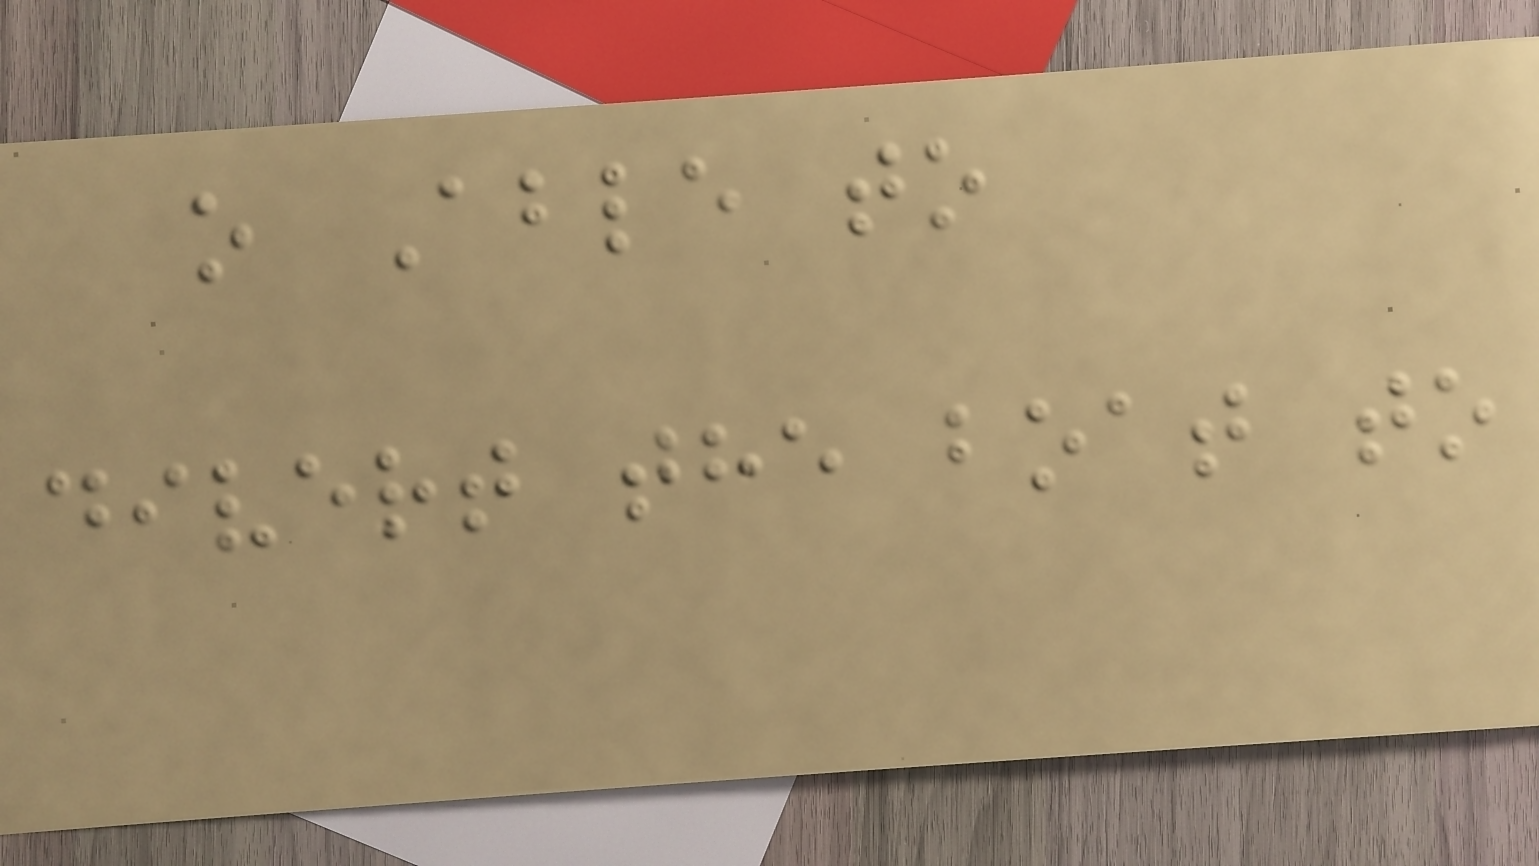o Able to
divert the boat to
